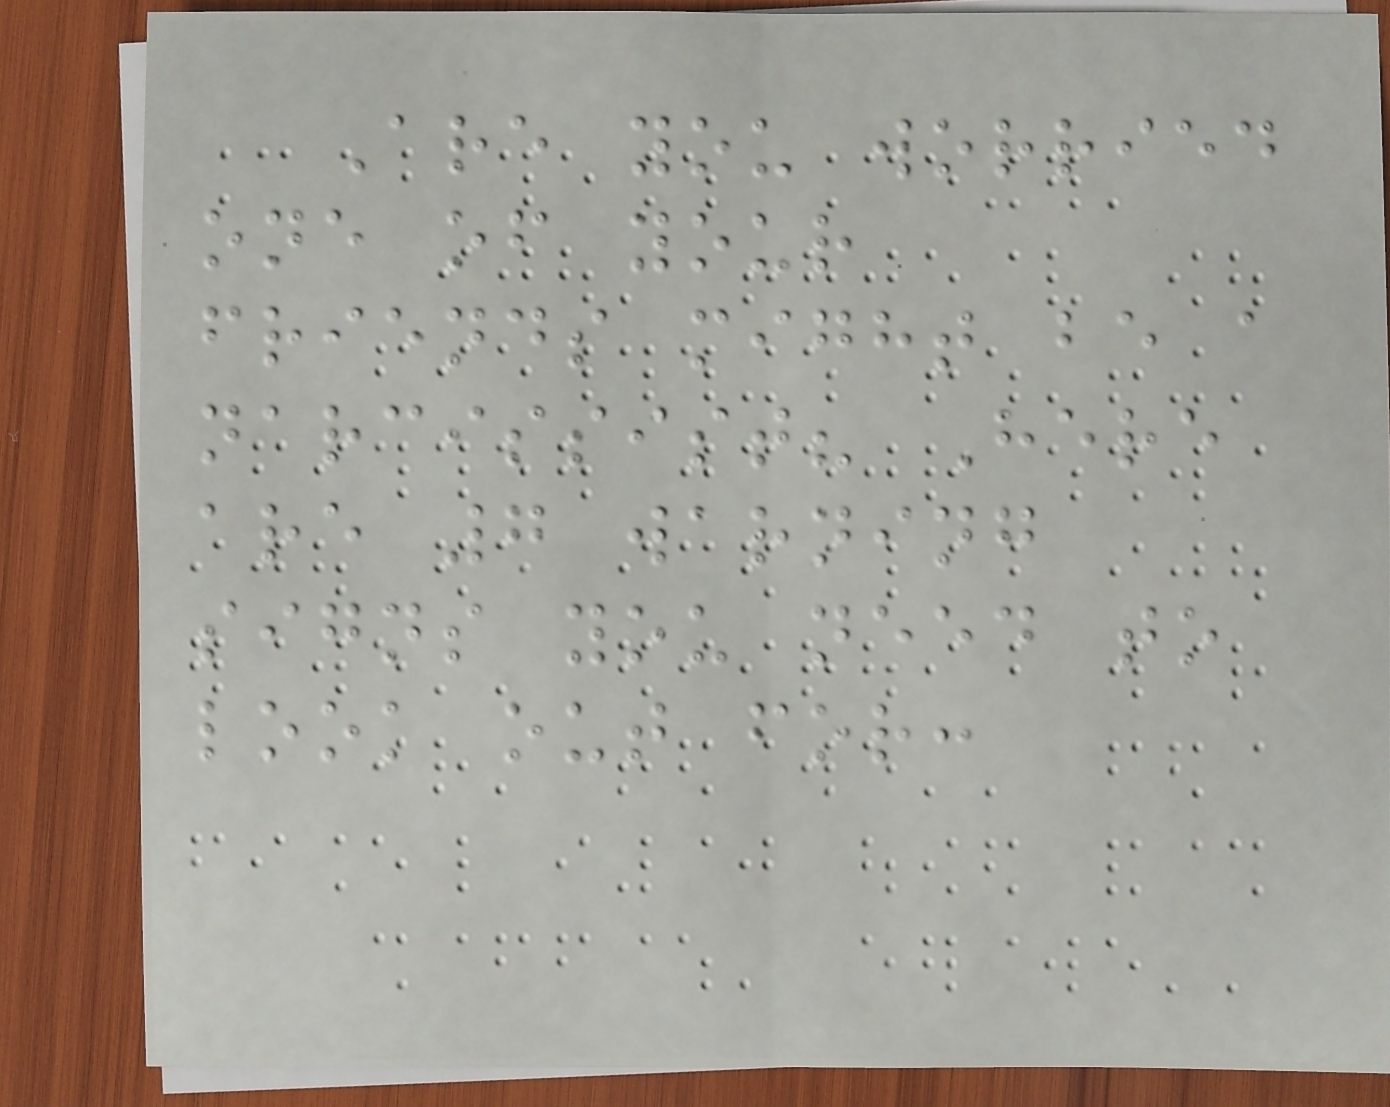Are you worried
one of your
friends might be a
narcissist? Here
are 7 warning
signs you need to
look out for:
